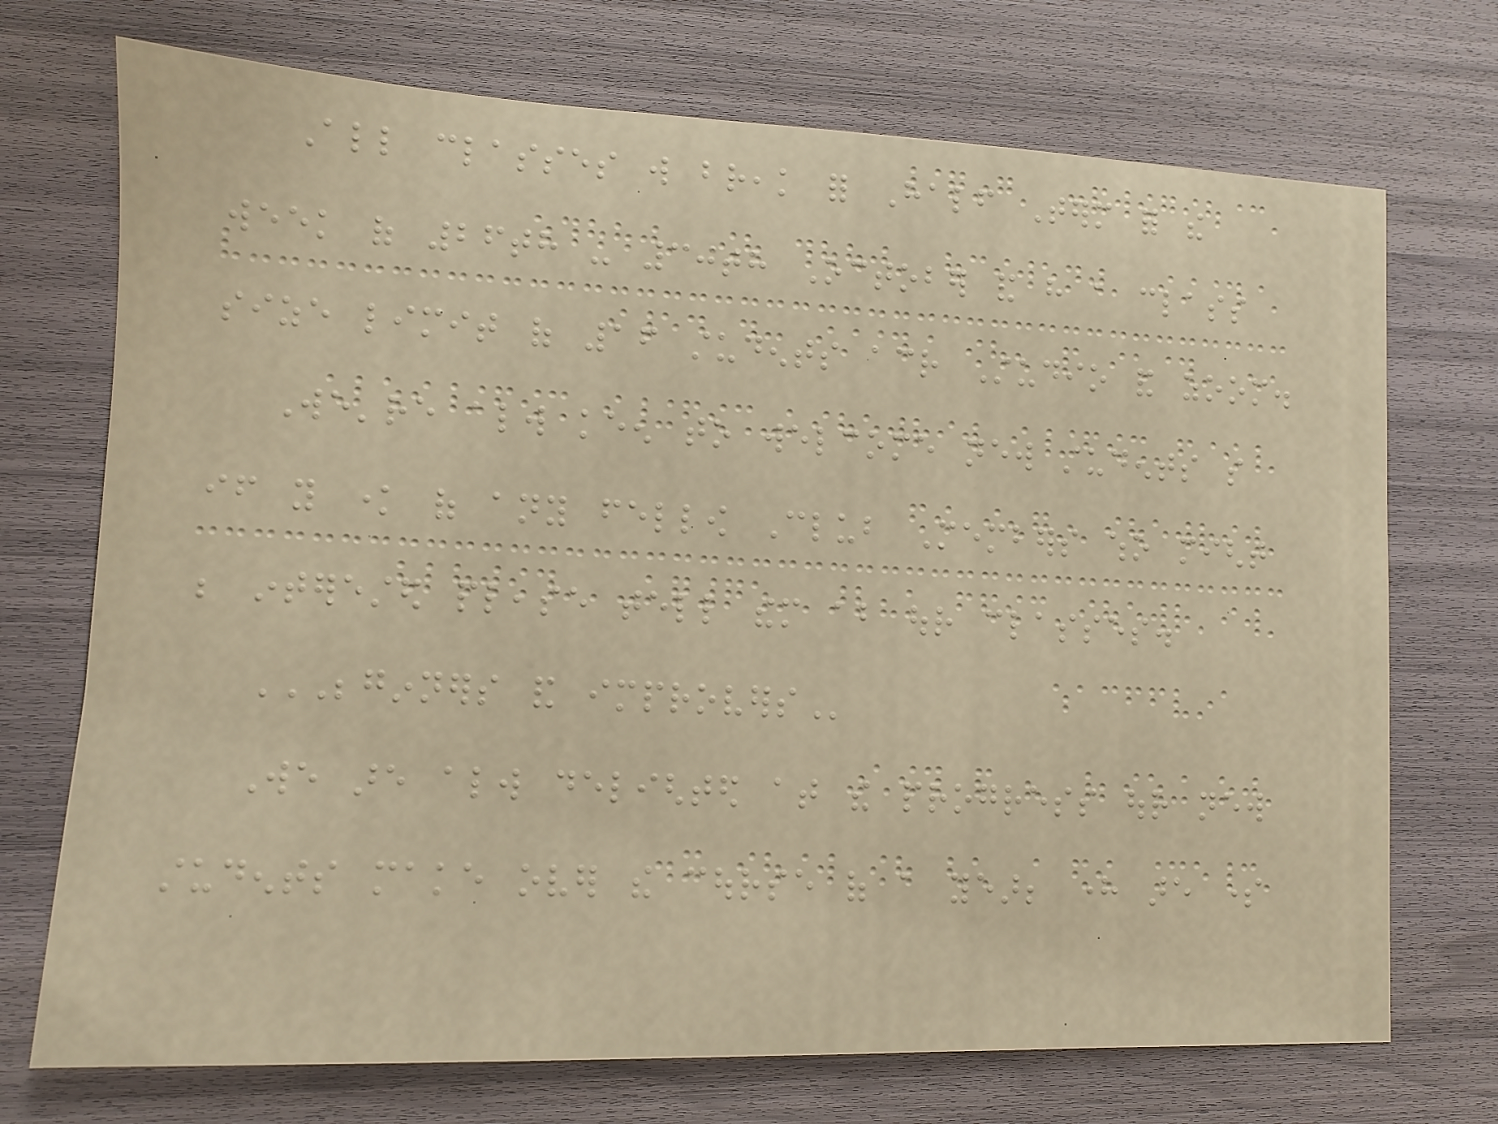All classes will break for Half Term for the
week of 26th - 30th October and have a class
size limit of 16 students across Studio and zoom.
We're always keen to welcome new students so
if you know of any fellow Club Members who might
be interested please tell them about our classes.
BEGINNERS AND IMPROVERS
We are always delighted at the progress our new
students make over the course of a year; here are some
